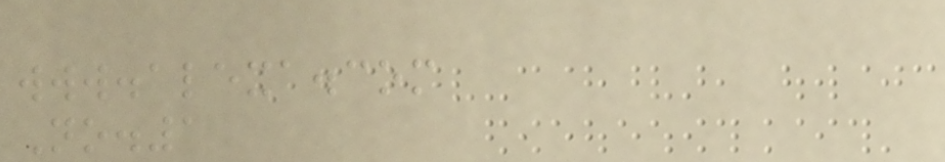www.alexa.com
No.1
